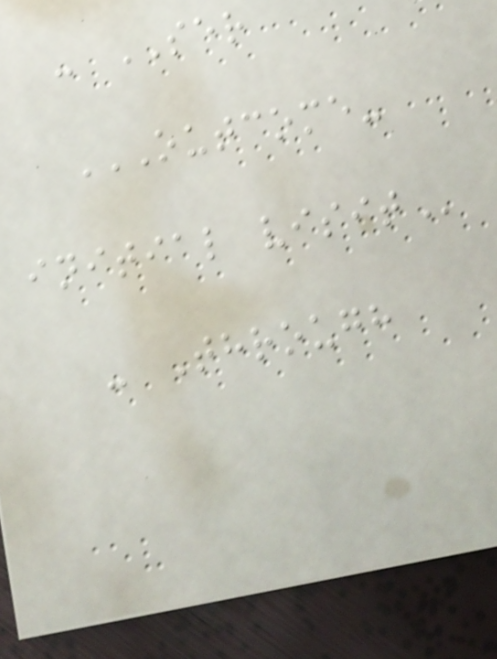- SER
OUTCOME-
INITIAL VISIT
- Through
